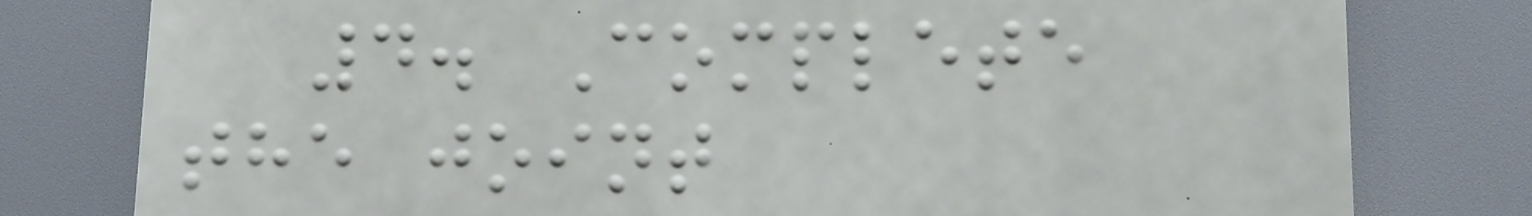4. Complete
the joint
